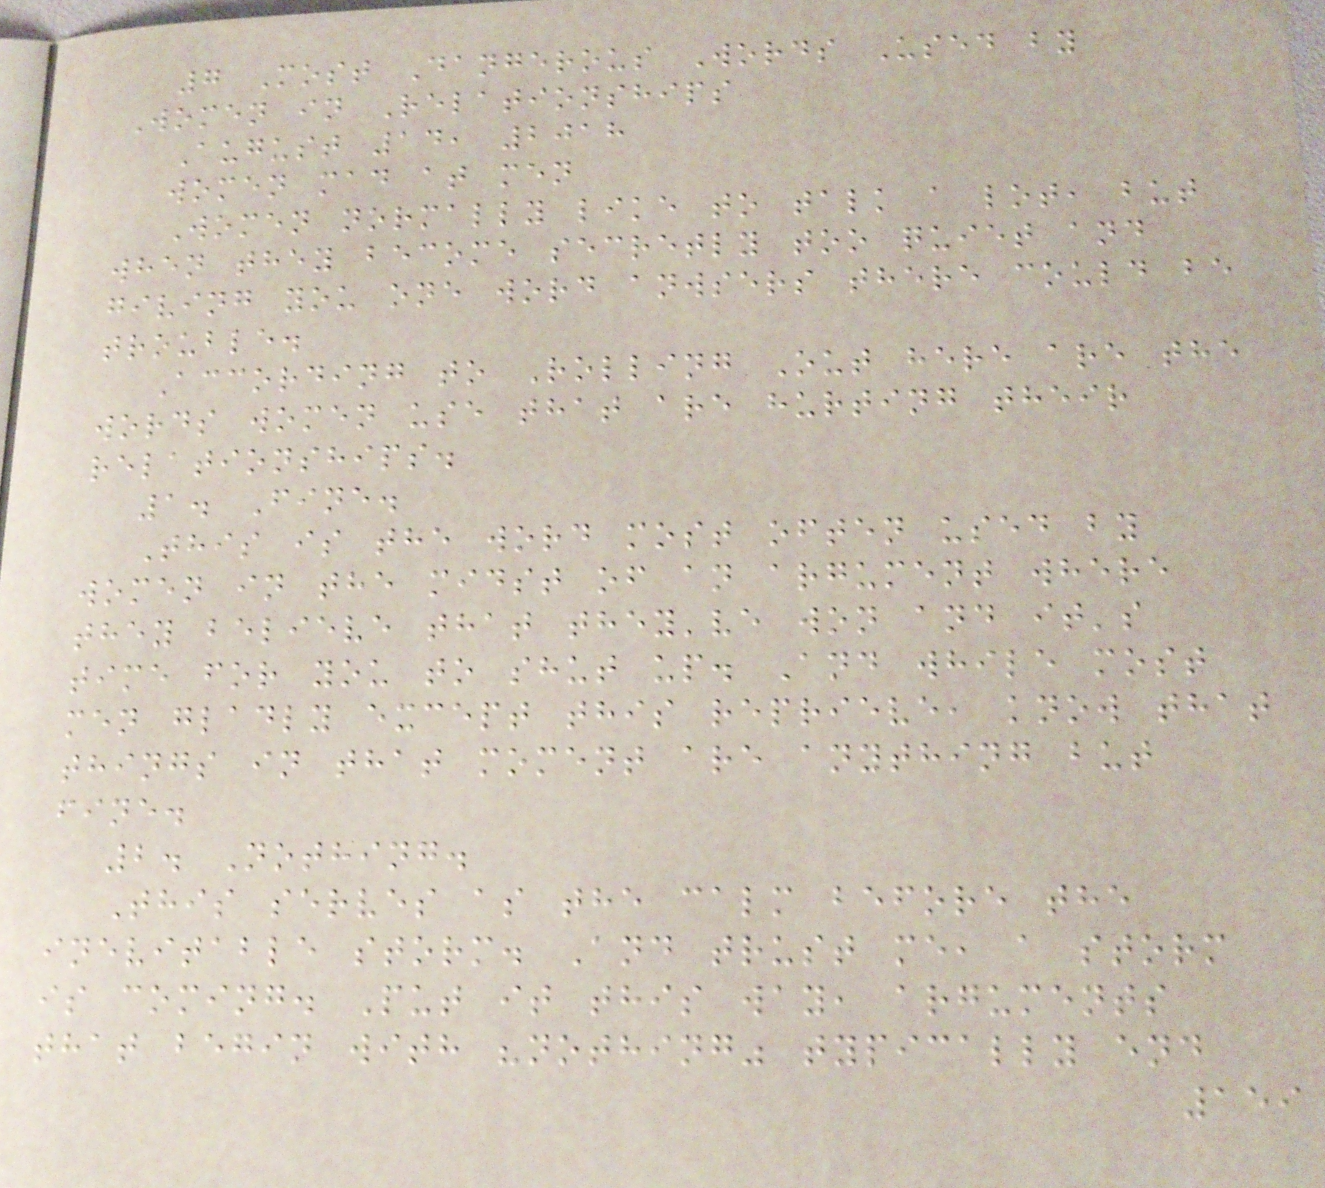7 Most Dangerous Words Used by
Women in Relationships
August 14, 2018
women mad at men
Women normally like to talk a lot, but
when they become secretly too quiet and
giving you one word anwsers there could be
trouble.
According to Rolling Out here are the
words women use that are hurting their
relationships.
1. Fine.
This is the word most often used by
women in the midst of an argument where
they believe that they've won and it's
time for you to shut up. And while most
men gladly except this reprieve, know that
things in that moment are anything but
fine.
2. Nothing.
This serves as the calm before the
inevitable storm. And trust me, a storm
is coming. Put it this way, arguments
that begin with "nothing" typically end
159
